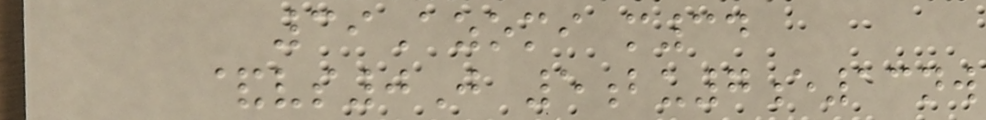39Azomi m34
&vs0J 5bu7e13nw
